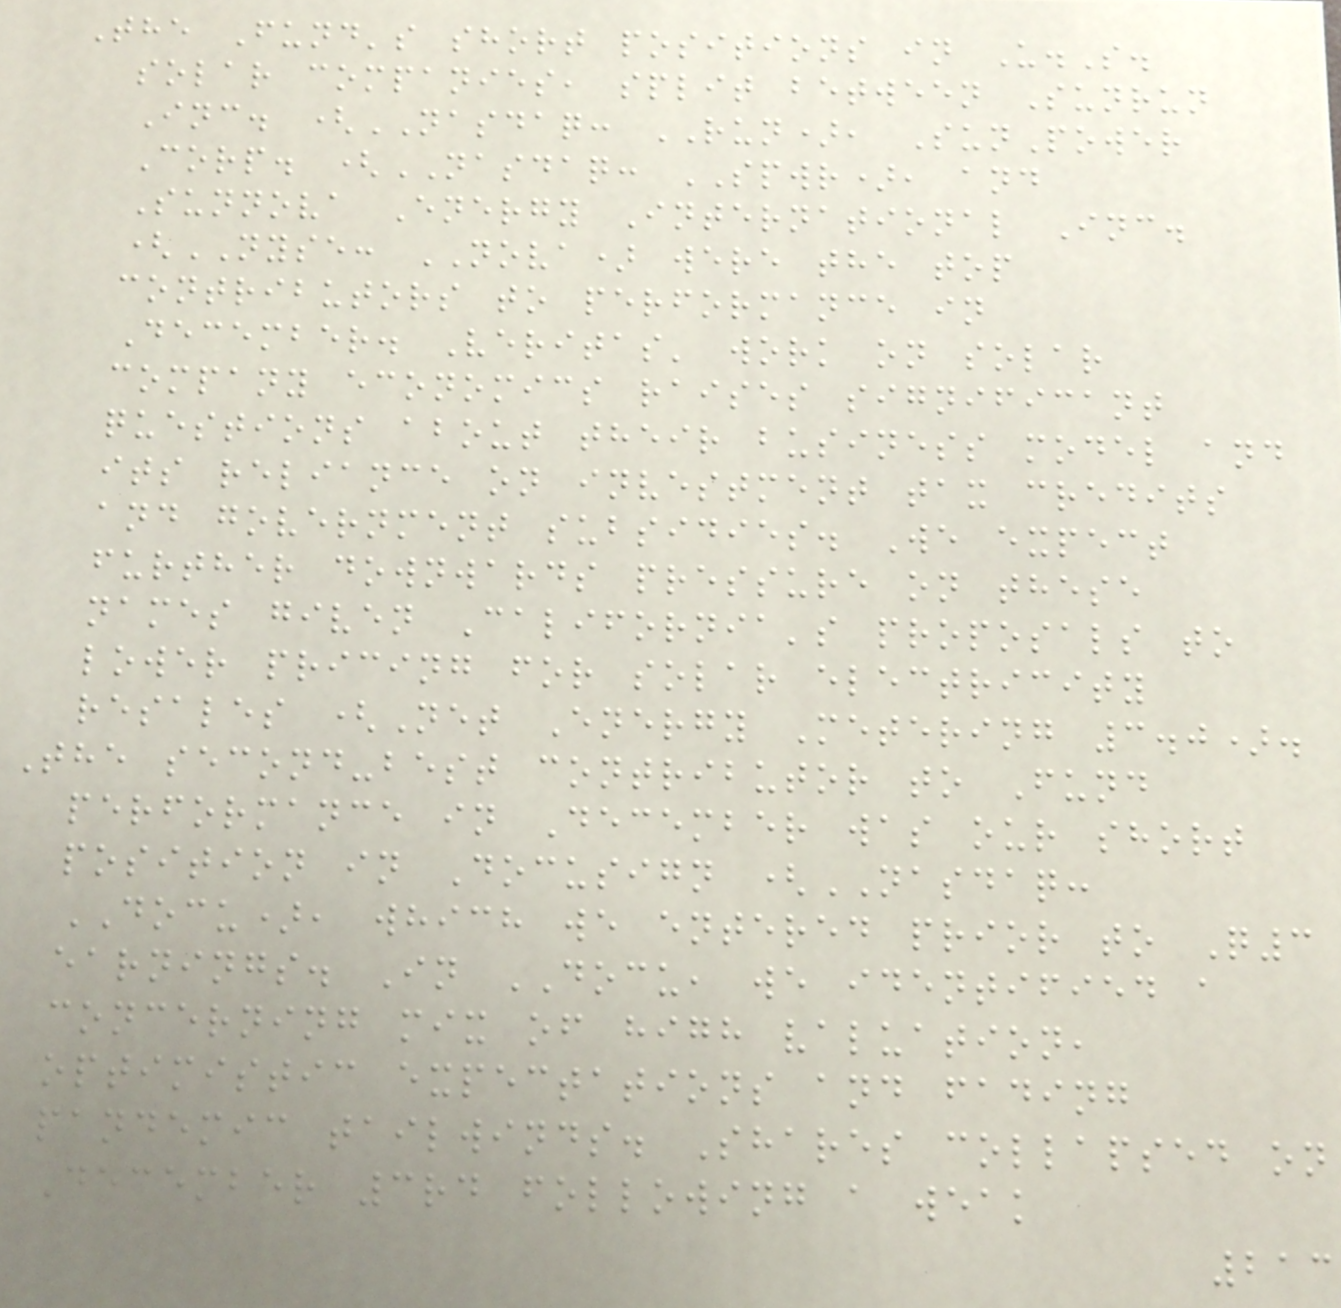The Fund's short positions in U.S.
solar companies, split between Sunrun
Inc. (NASDAQ: RUN), SunPower
Corp. (NASDAQ: SPWR), and
Sunnova Energy International Inc.
(NYSE: NOVA) were the top
contributors to performance in
December. Veritas' work on solar
company economics raises significant
questions about their business model and
its reliance on investment tax credits
and government subsidies. We expect
further downwards pressure on these
names given California's proposals to
lower pricing for solar electricity
resales (Net Energy Metering 3.0).
The second-best contributor to Fund
performance in December was our short
position in Docusign (NASDAQ:
DOCU), which we entered prior to Q3
earnings. In DOCU, we identified a
concerning mix of high valuation,
optimistic expectations and fading
pandemic tailwinds. Shares collapsed on
December 3rd following a weak
213
